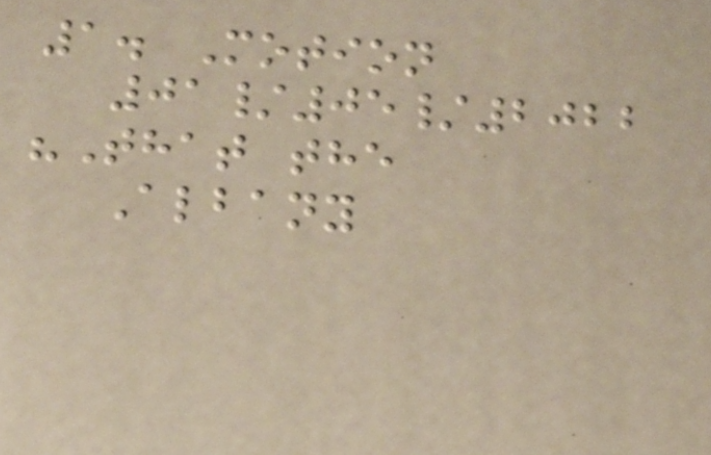1. Motion
01/05/2022
"That the
Albany
